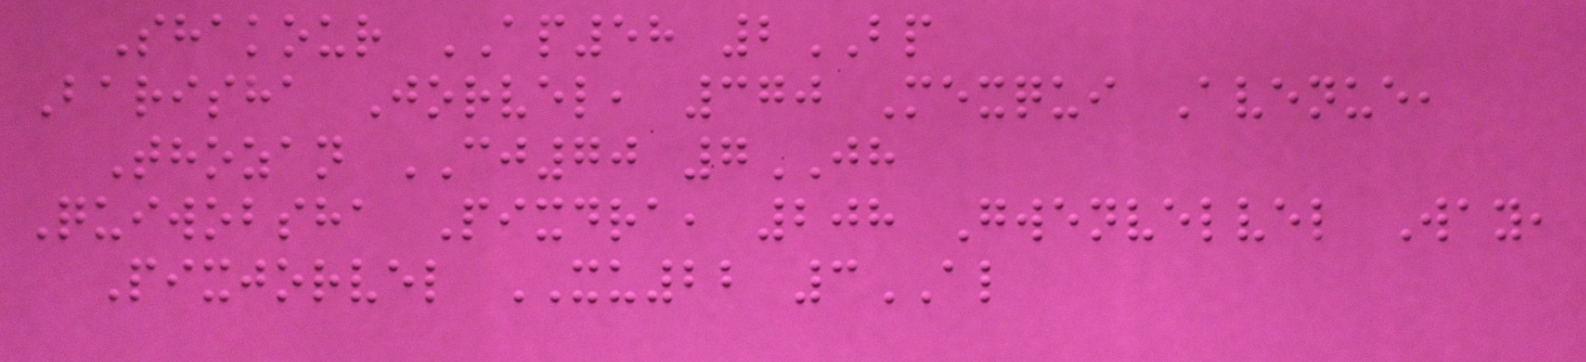Shakour AP58 2BP
Barisha Jorvel, 370 Mexqui Avenue,
Thozan CJ70 7JH
Quiwobsha Pixdra, 208 Gwenvelvel Way,
Pixjorvel XU22 3AL
